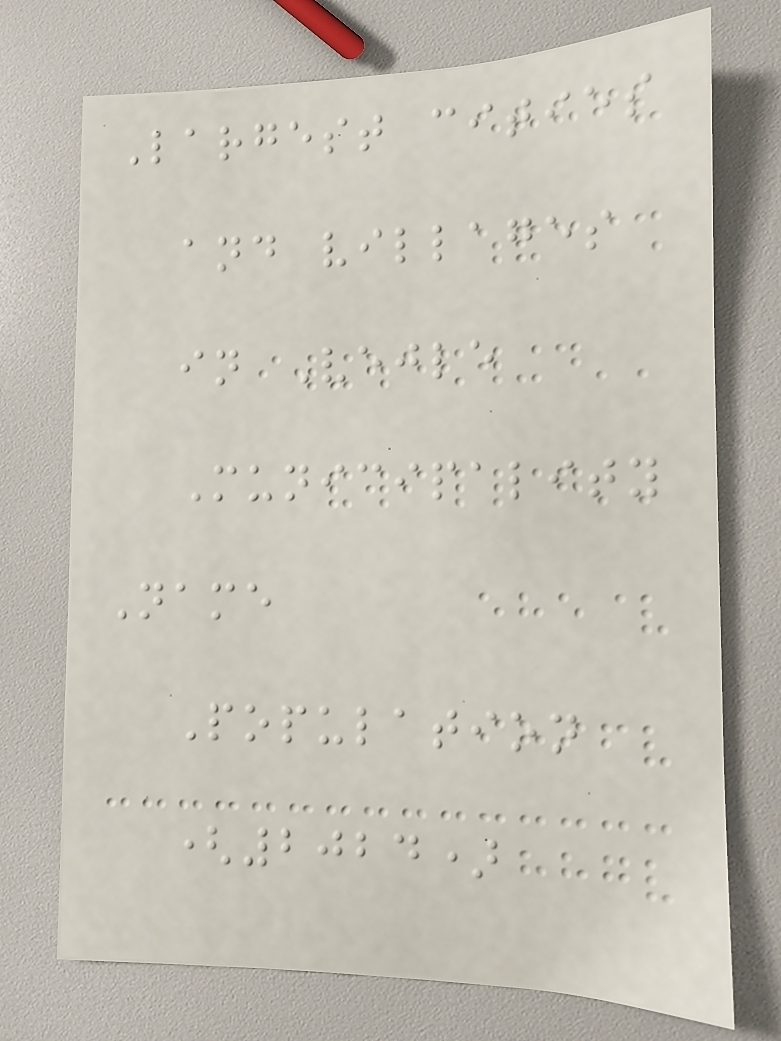Largest cities
and villages
in Vejle
Municipality
Name
Population
(2024)
